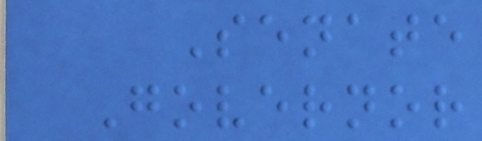Senate
Governor
